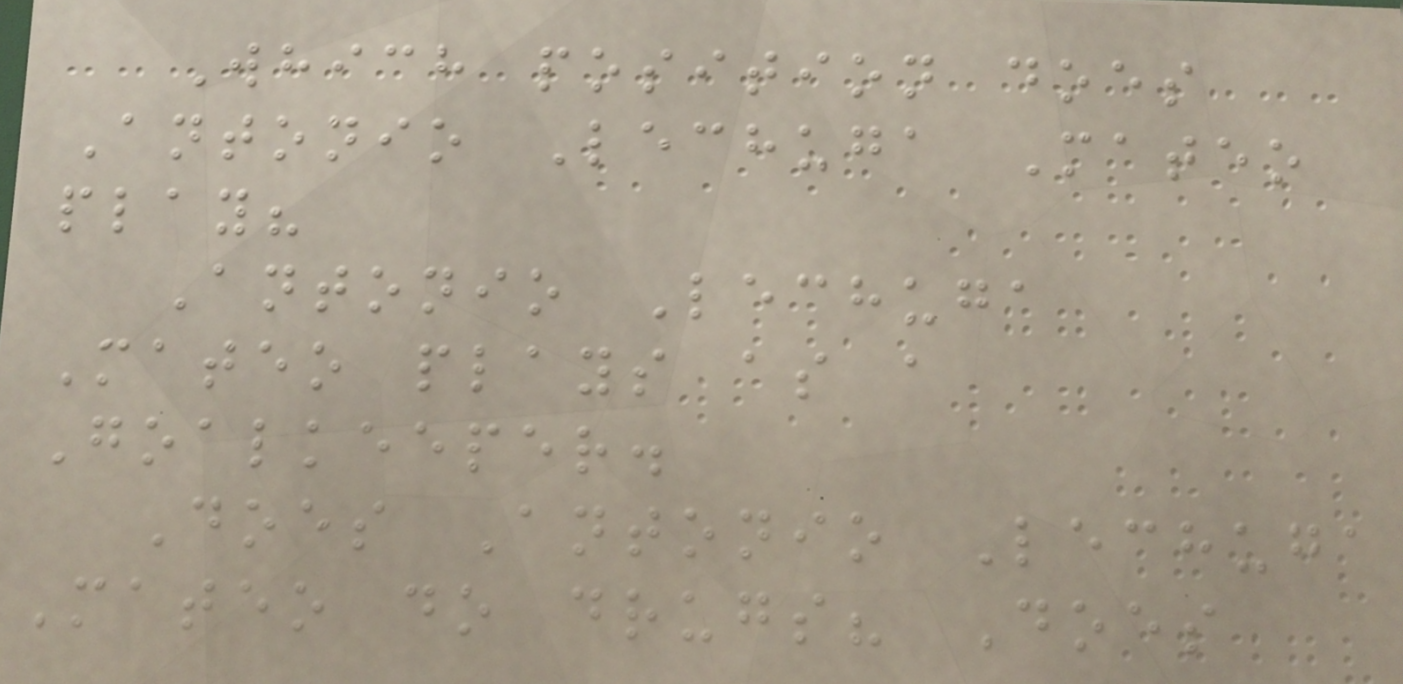Which position does
Antonio Lechuga Mateo
play?
Antonio Lechuga
Mateo plays as a
Goalkeeper.
Does Antonio Lechuga
Mateo do drugs? Does
